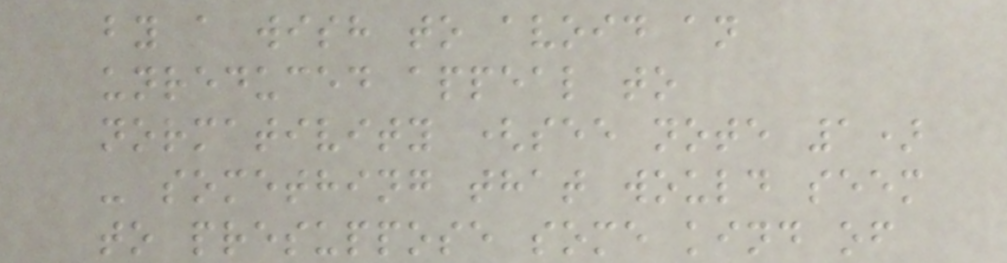by a wish to avoid an
unreduced appeal to
normativity (see note 1)
- something that would seem
to presuppose some kind of
